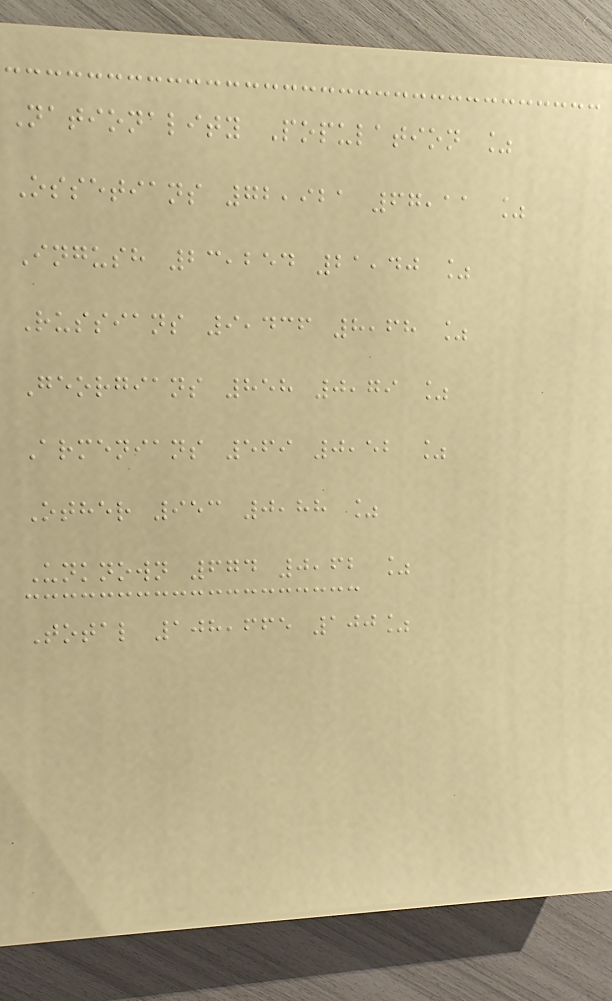Nationality Population %
Ossetians 72,921 67,11 %
Ingush 23,254 21,40 %
Russians 9,436 8,68 %
Georgians 858 0,79 %
Armenians 569 0,52 %
Other 953 0,88 %
Unknown 674 0,62 %
Total 108,665 100%
